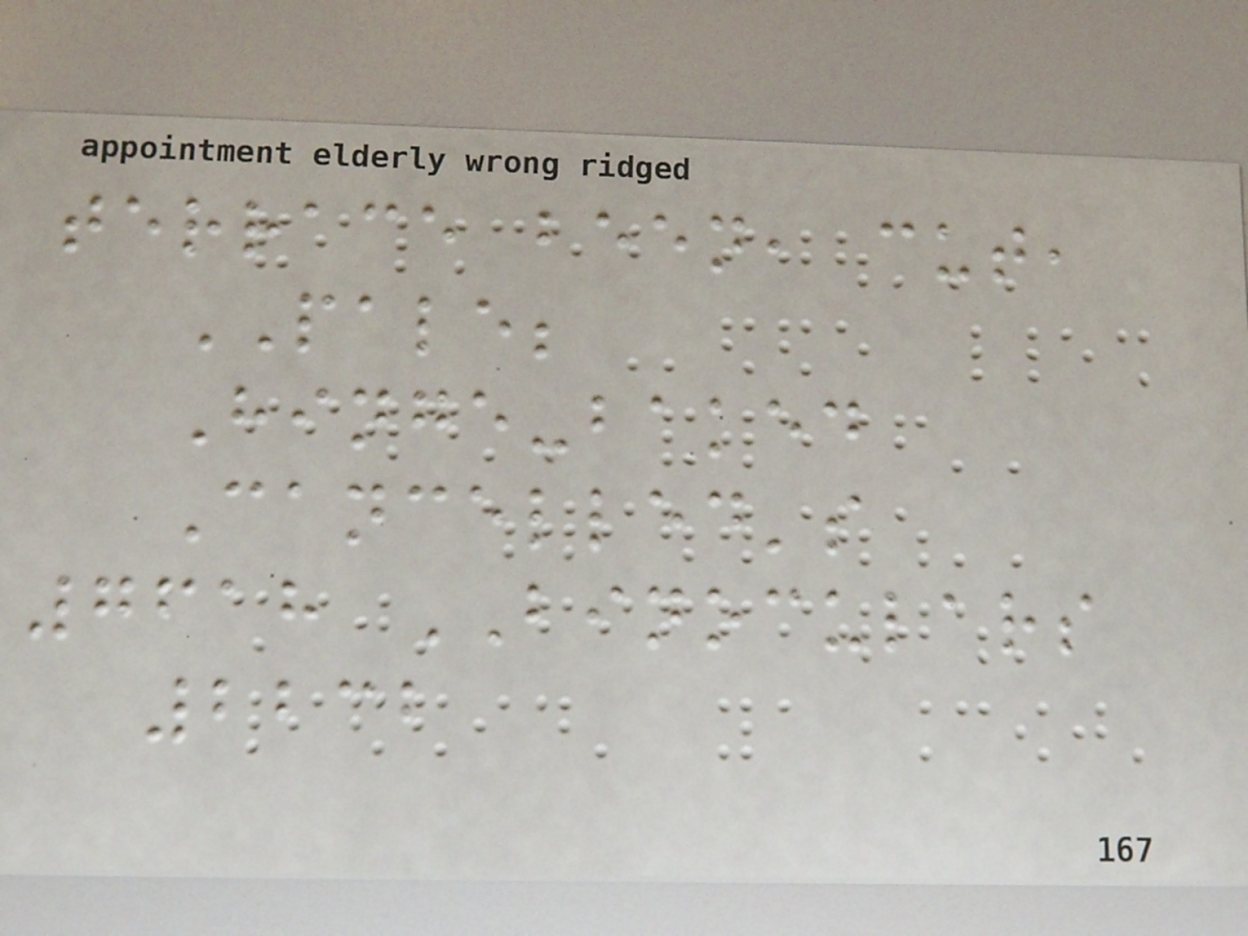terrace been, cut,
PALE;
Hinge-baked
Cancelled's
7618 BINOCULARS
2232
